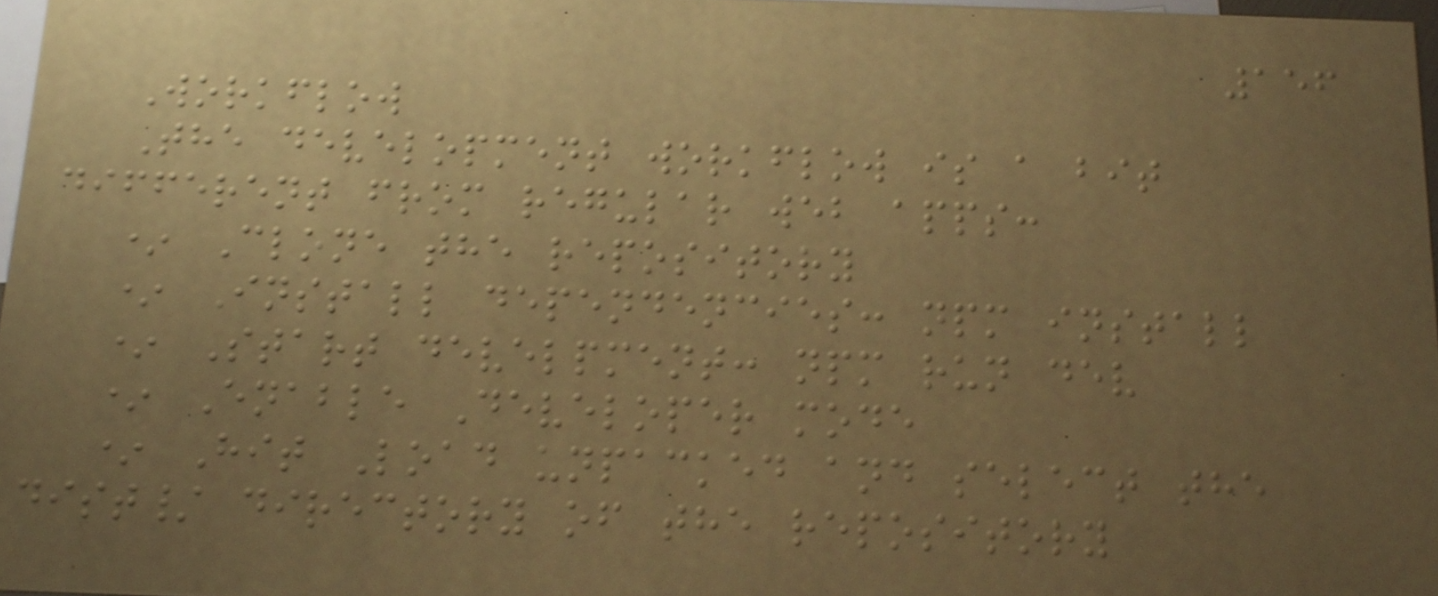156
Workflow
The development workflow is a bit
different from regular web apps:
* Clone the repository
* Install dependencies: npm install
* Start develpment: npm run dev
* Enable Developer mode
* Hit Load unpacked and select the
dist/ directory of the repository
